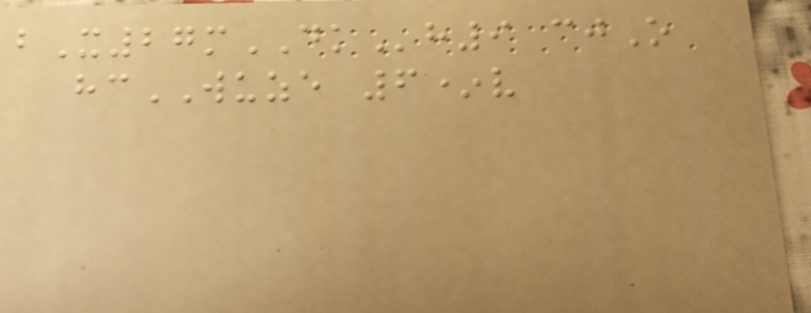bX27mDKh9 cjO
hcWUZE 6*v
